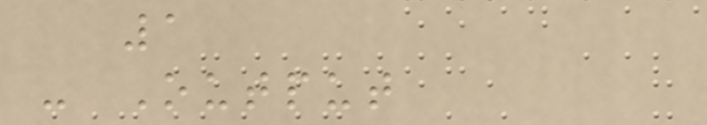1
- Output
